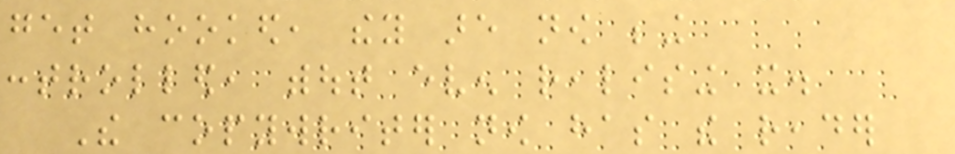get hooked, they are now being
controlled, without even realising it.
The copywriter now has the reader
